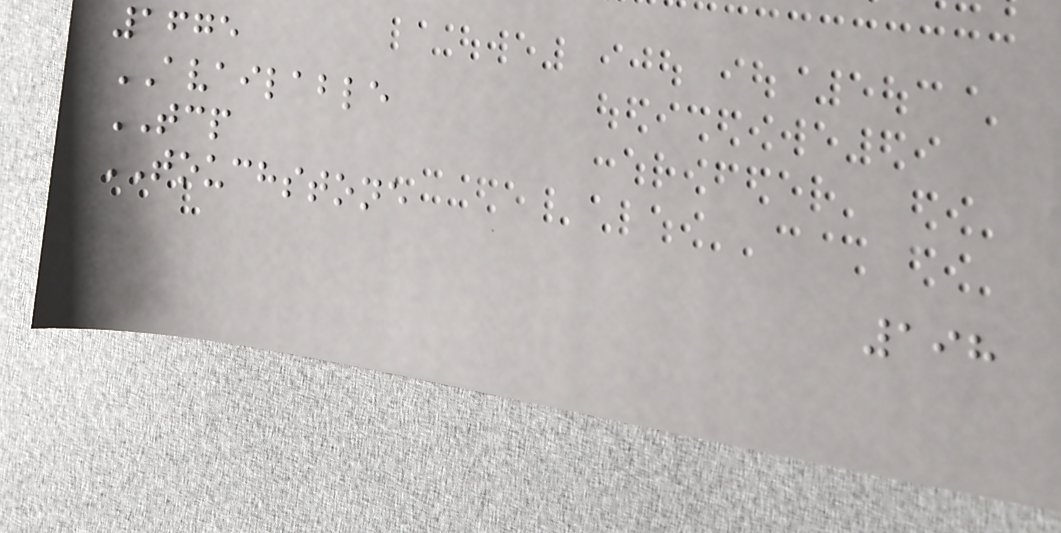1675
AVAILABLE
TCP
TOUCHSTONE
198
